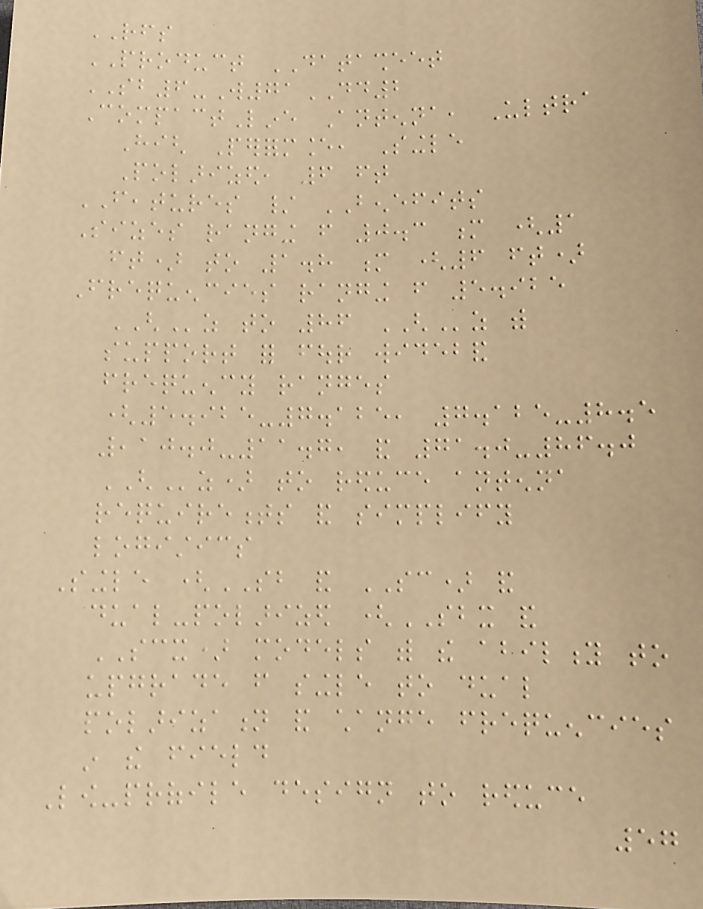RFS
PRODUCT DATASHEET
SB6-W71DD2
CompactLine Antenna, Ultra
High Performance, Single
Polarized, 6 ft
FEATURES / BENEFITS
Sizes ranging from 0.3 m (1
ft) to 1.8 m (6 ft)
Frequencies ranging from 5.925
GHz to 86 GHz with
support for four wideband
frequency ranges
(5.925-7.125, 7.125-8.5
,10.0-11.7, and 71.0-86.0
GHz) to reduce antenna
requirements and simplify
logistics
Single (SB and SC) and
dual-polarized (SBX and
SCX) models with the ability to
upgrade from single to dual
polarization and change frequencies
in the field
Low-profile design to reduce
57
